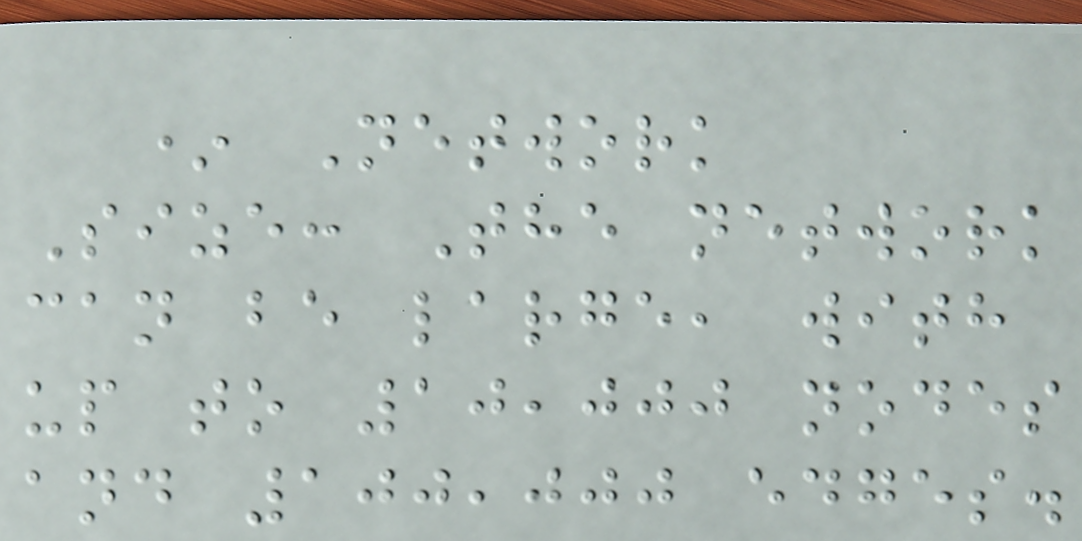* Network
Size: The network
can be large, with
up to 10,000 nodes
and 100,000 edges.
